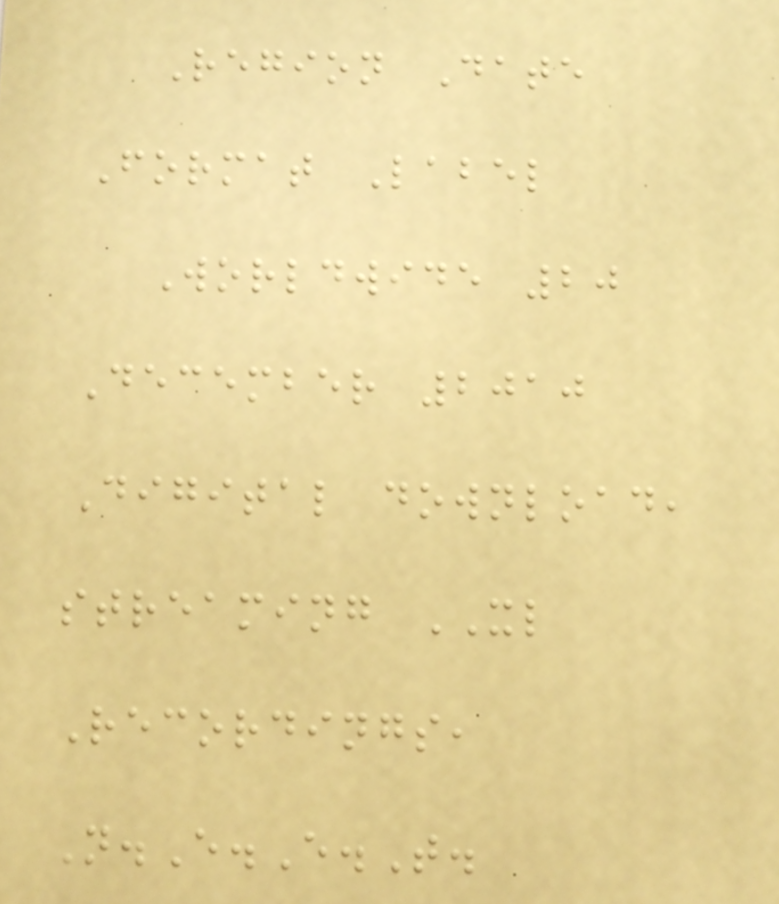Region Date
Format Label
Worldwide 20
December 2010
Digital download,
streaming XL
Recordings,
N.E.E.T.
